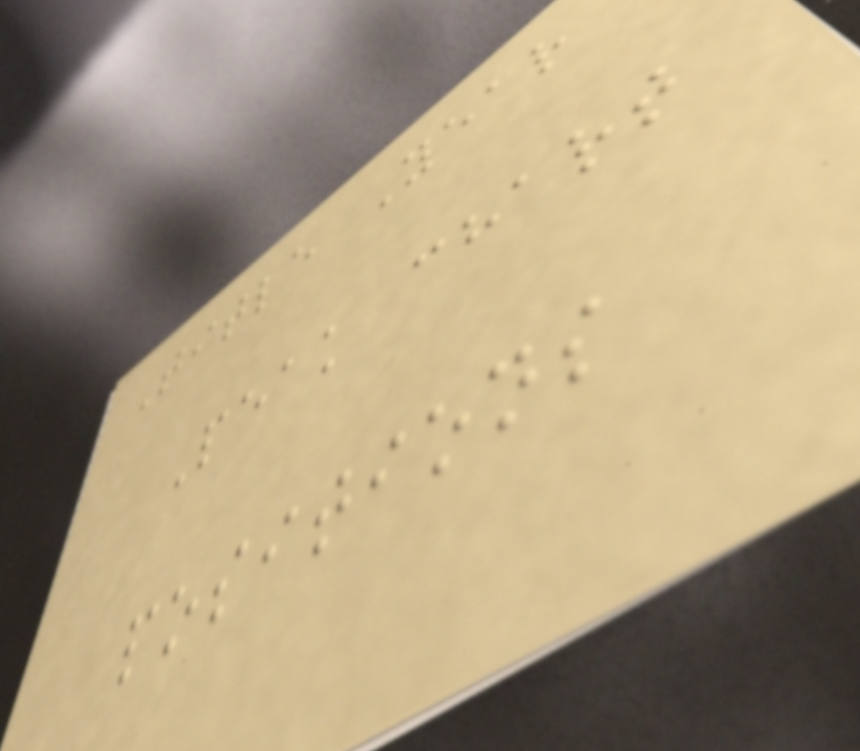Title Year
Peak chart
positions
